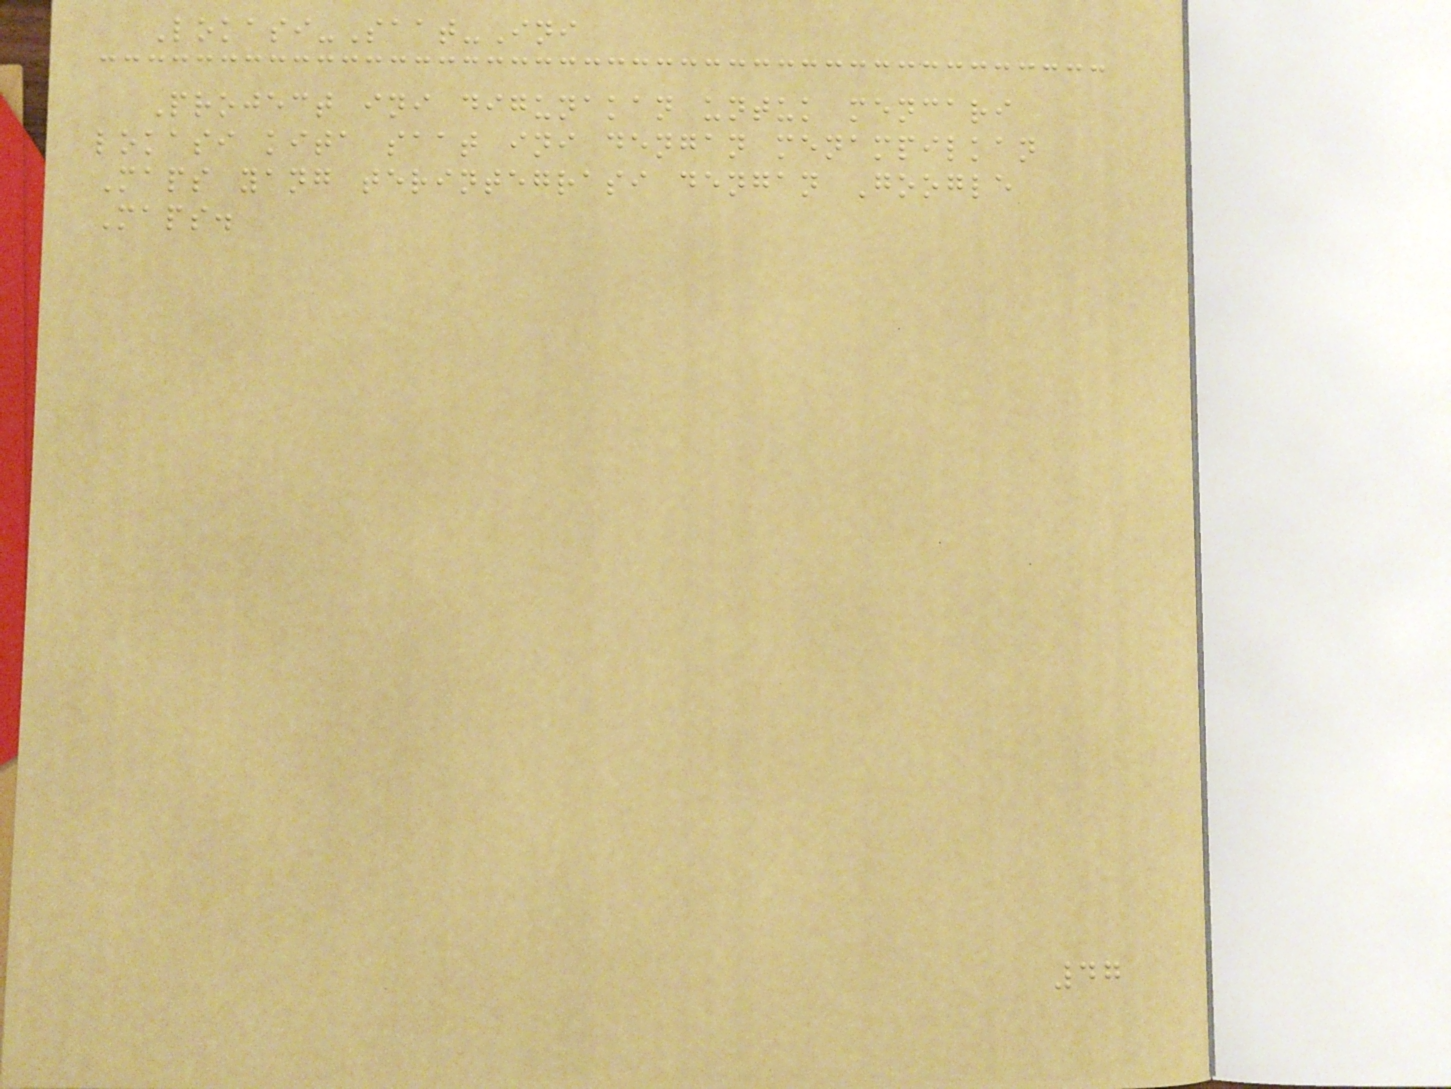Lokasi-Saat-Ini
Project ini digunakan untuk mencari
lokasi kita saat ini dengan menampilkan
Maps yang terintegrasi dengan Google
Maps.
47
